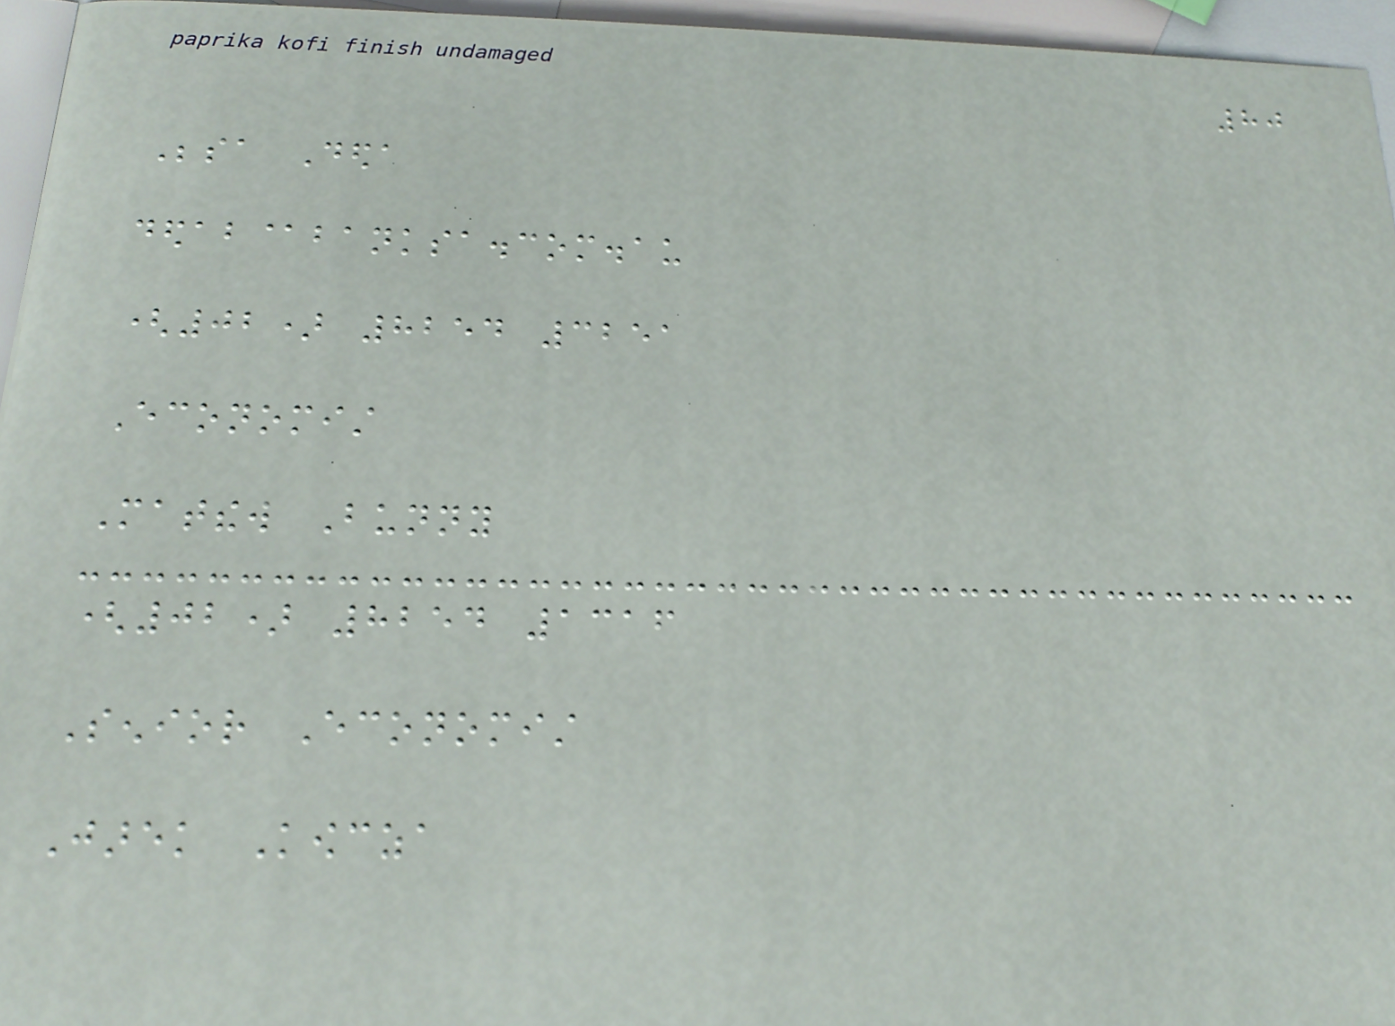80
Besa Deda
dedab@banksa.com.au
(02) 8254 3251
Economist
Matthew Bunny
(02) 8254 1316
Senior Economist
Jarek Kowcza
